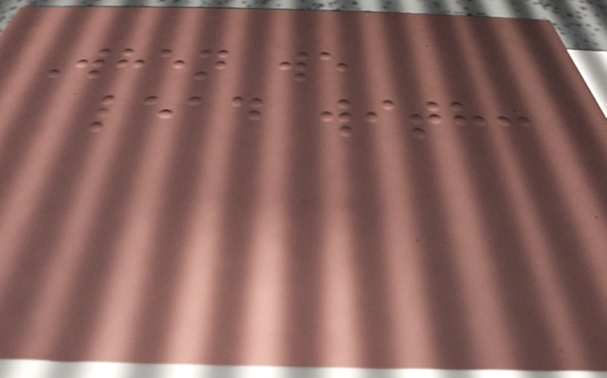When we
lead with:
